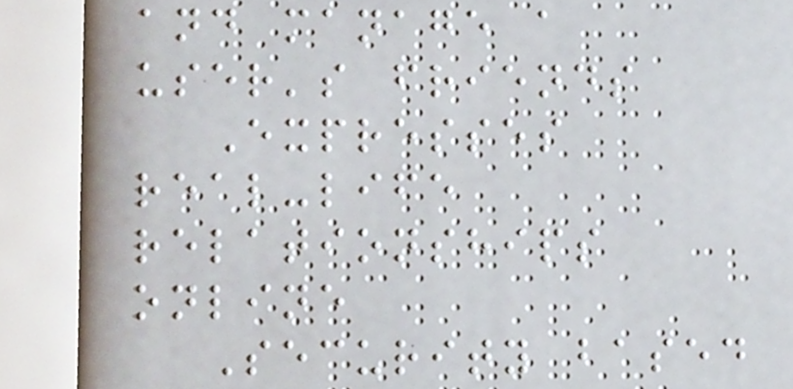and manage a
user's friends
Expresses
real-life
relationships
online
Security based
